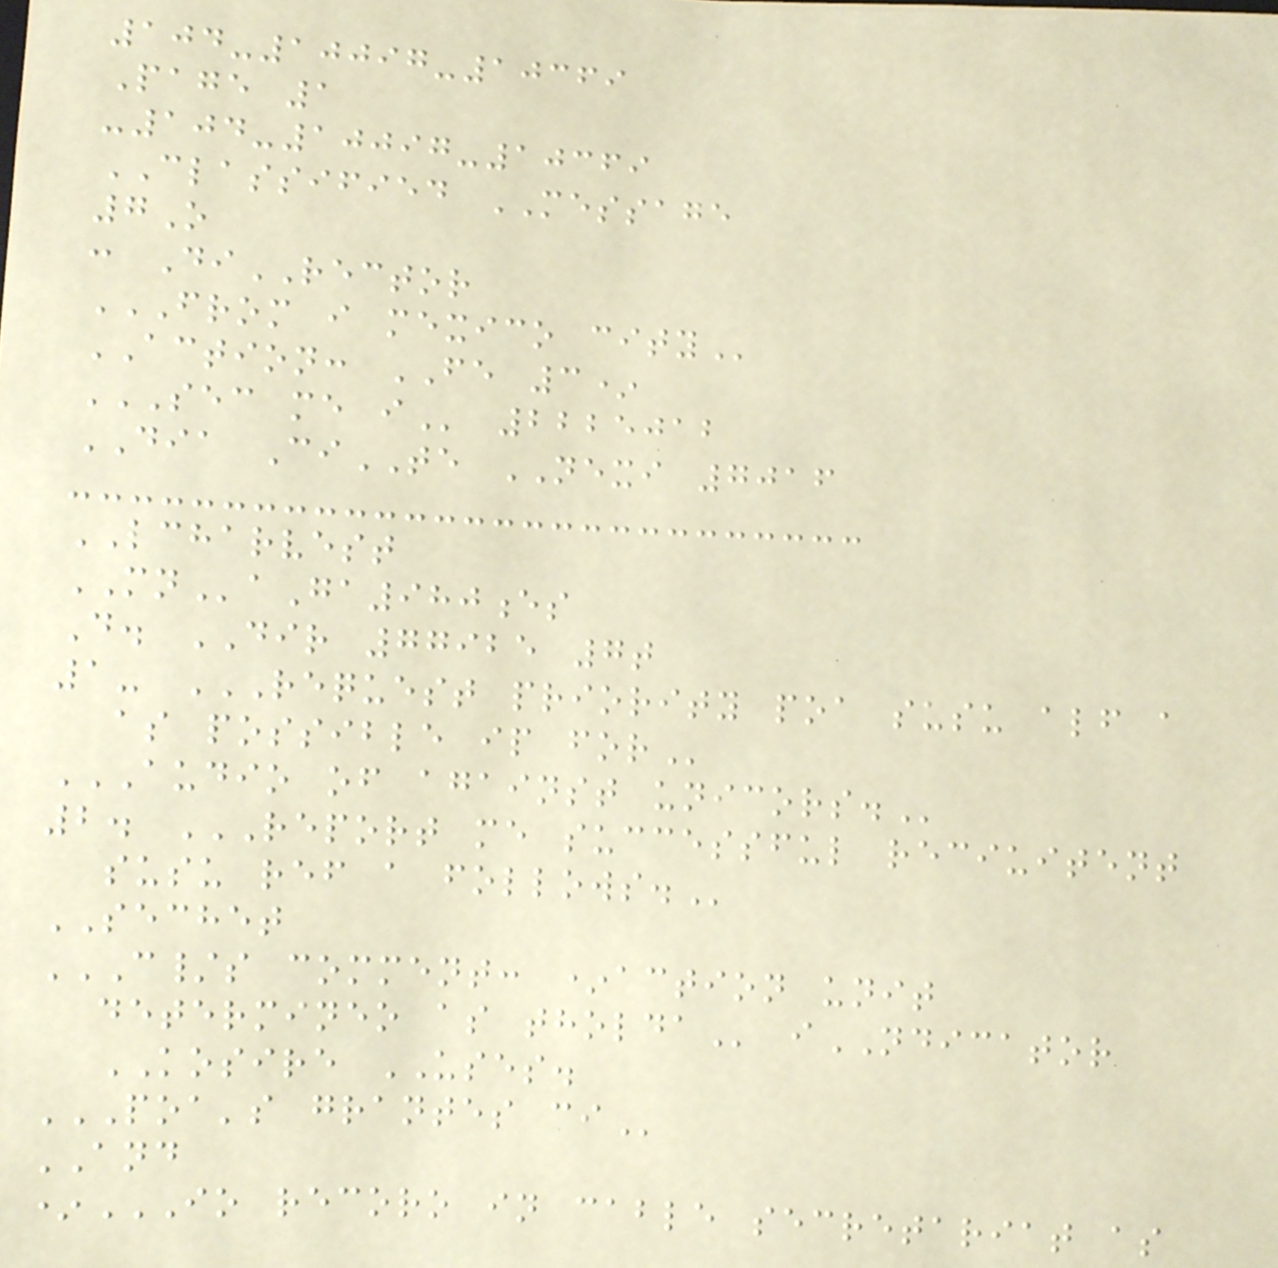104-10097-10369
Page 1
-104-10097-10369
CLASSIFIED MESSAGE
7O
: DiRECTOR
FROM I MEXICO CITY
ACTION: FE 3*
SEC ME I 2225012
DIA CiTE NEXI 7016
LCHARVEST
MNaGa980es
D. DIR 77925 7t
1- REQUEST PRIORITY POA SUSU ALF A
AS POSSIBLE IP FOR
AUDIO OF AGAINST UNICORS.
2. REPORT ME SUCCESSFUL RECIUITENT
SUSU REF A FOLLOWS.
SECHET
C/S COMMENT: *ACTION UNIT
DETERMINEO AS THOLDA iNDICATOR
KOSIRE USES.
POA'S GRANTES CI
AND
*IO RECORO IN CABLE SECRETARIAT AS
